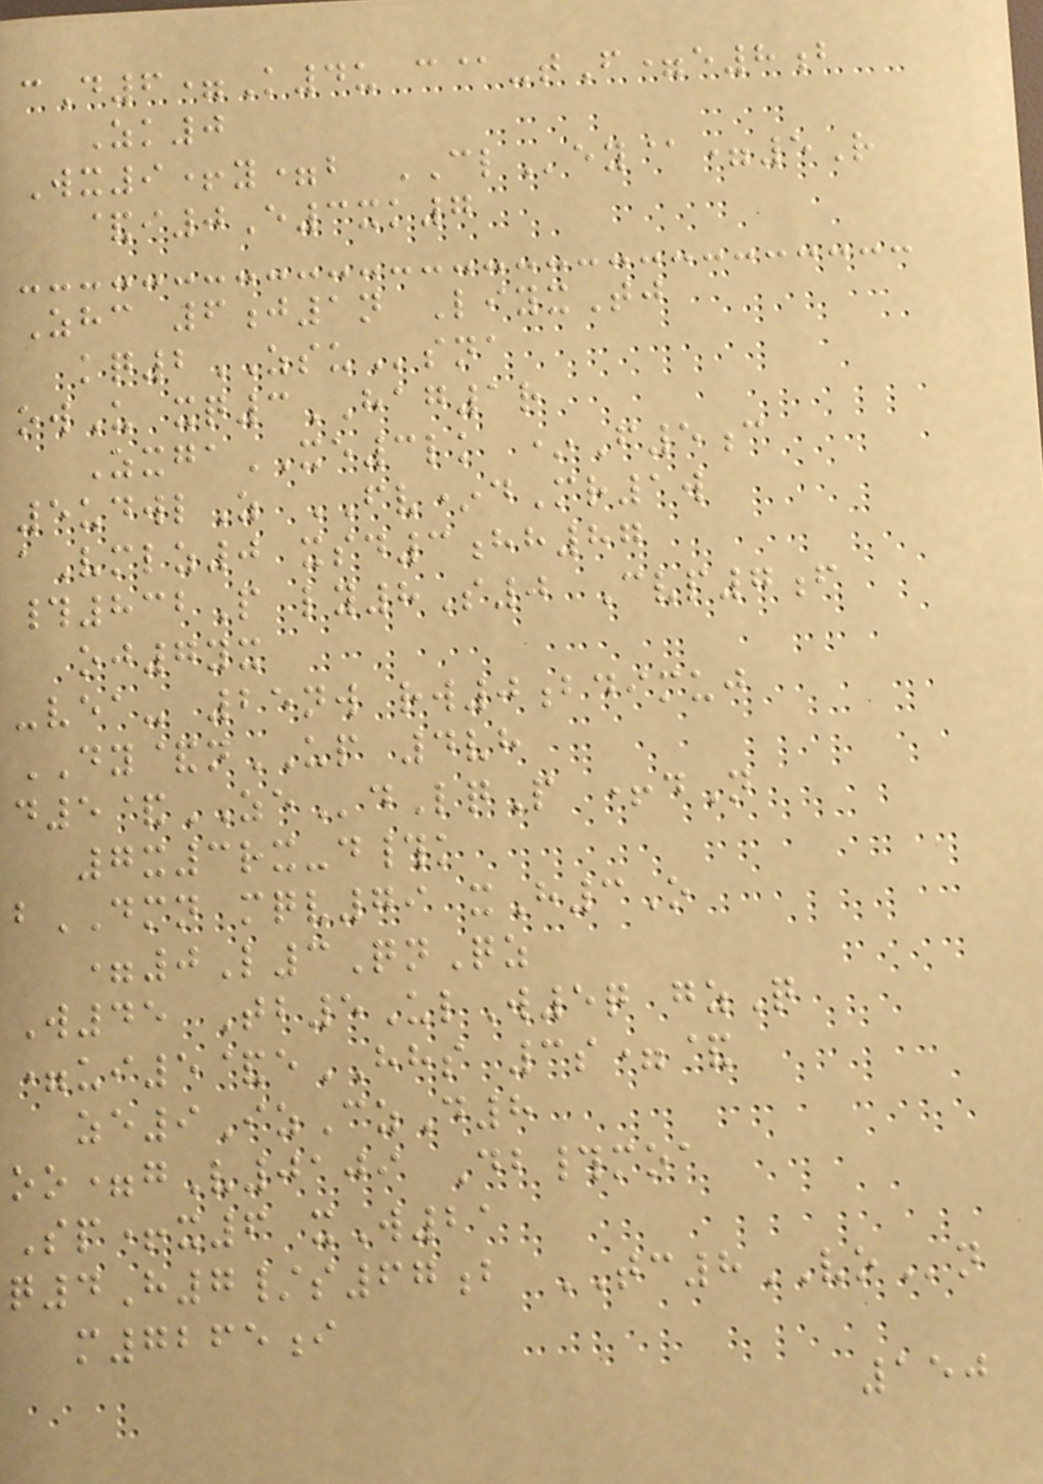cD6=K4u c@-tF=e8b
Zk0
Wx9+y=b CLey@=5R
&i0E3xk7
Zhc 6j1n LiyxTj
kq2ZSUsna
owU xq3HAG1r
ZxgaXE3lk *F5c
5udwlZ FV*dMr1w
aVmlz0 xsd3hh87
#832P ly8S0 Cvp7f
oj7yx
-vea- 25nw rw0bdimuj
DY&nUP 4vh
d5&ZEdLqP +dN
7x3rx-d#k
bDMN mqv79 xH3O
=0L3QnQz
W45 Tb5UlW5q gzQ
=ui5&eHHS 3s=&
ze9IzCzD8
oo=gV0109 Db#moa
Sp+x6 xW21
q4H7/s67b TC8VOn
m7265i
150
